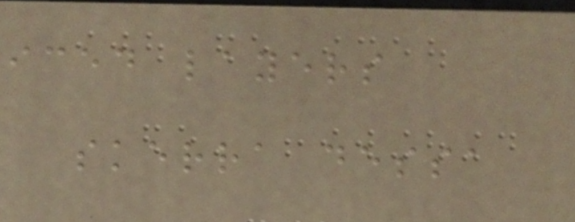iced layers
skerra dessa
